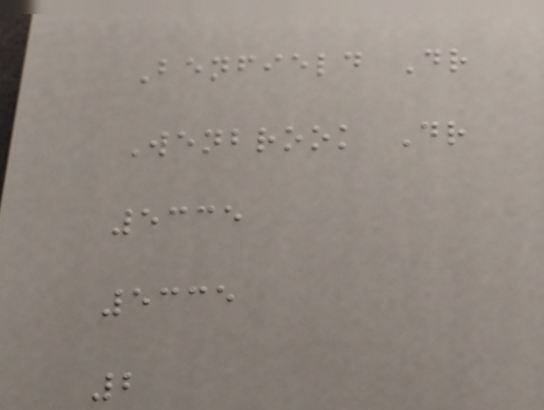Benfield Dr
Wenbrook Dr
5335
5335
2
